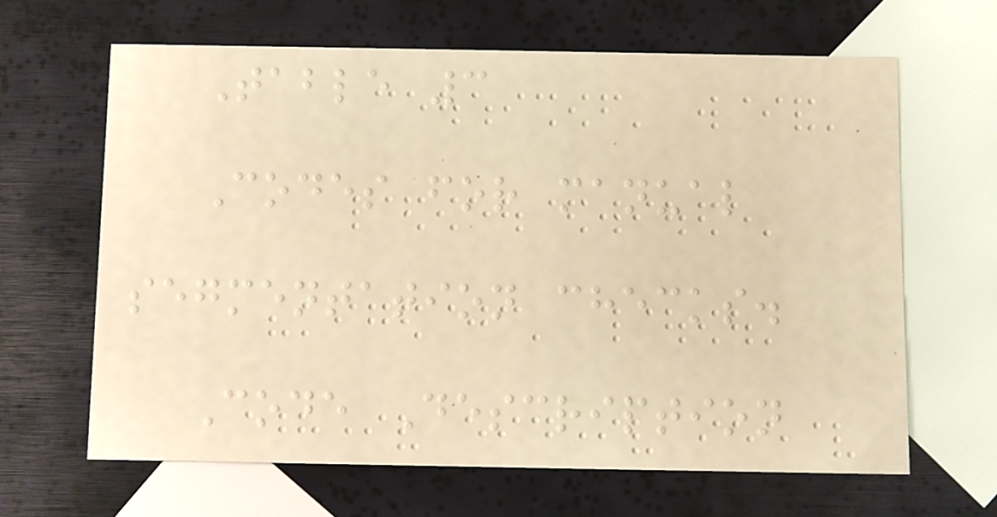Table 3
Codes for manual
segmentation checks.
Code Description
